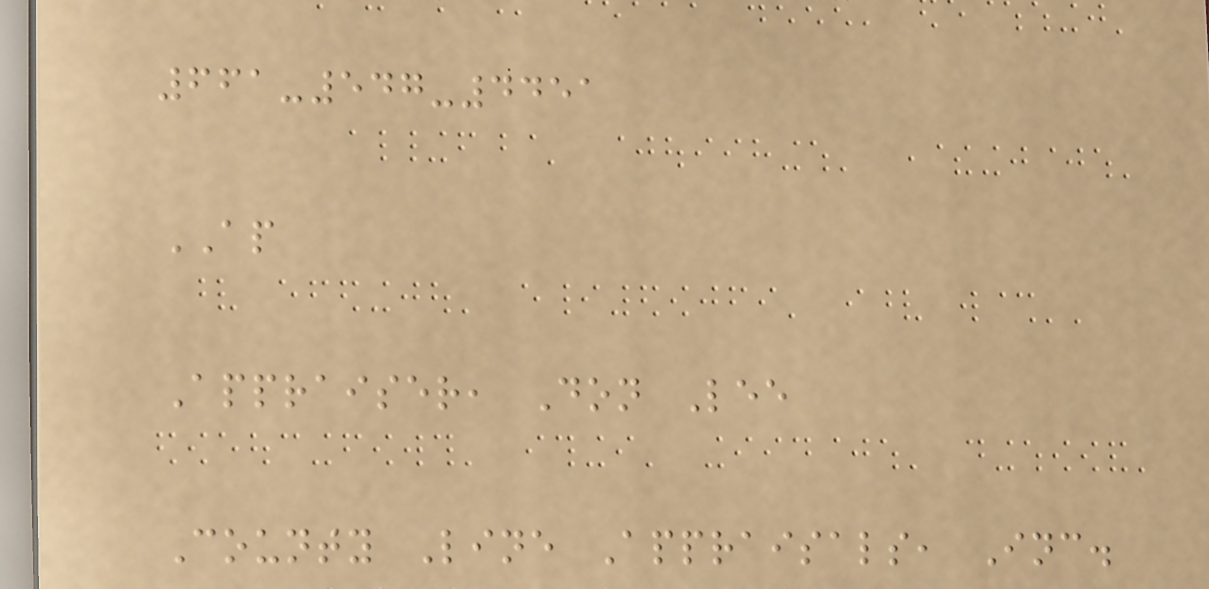661-547-4451
AP
Appraiser, Don Lee
County Line Appraisals, Inc.
